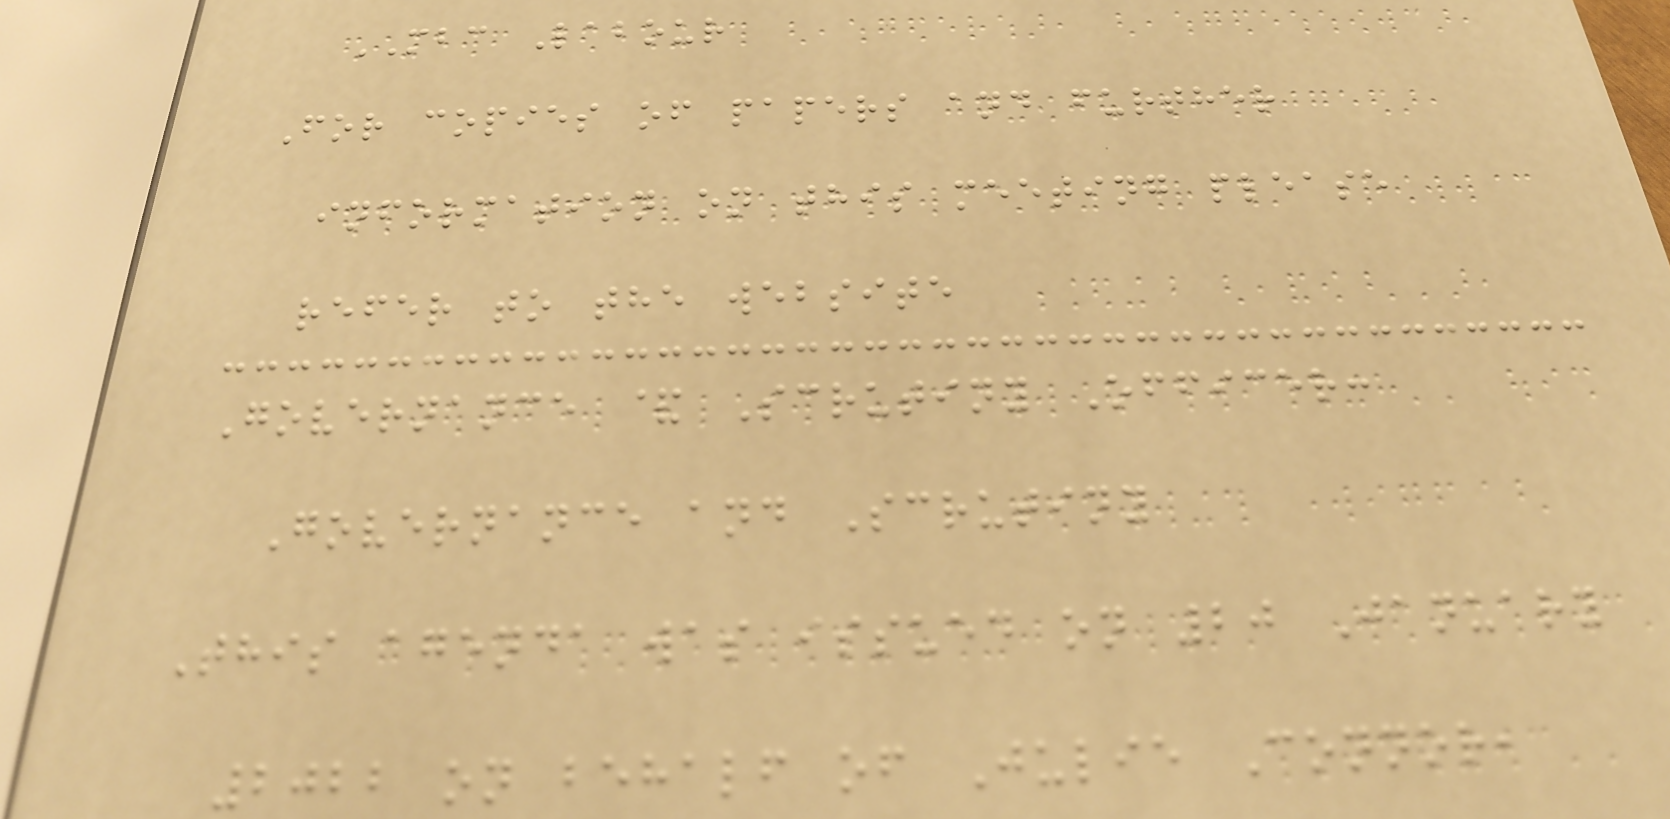MBC Labour
For copies of papers and further
information on this meeting please
refer to the website
Governance & Scrutiny Officer:
Governance and Scrutiny
This agenda was issued on 20 January
2022 on behalf of Julie Connor,
